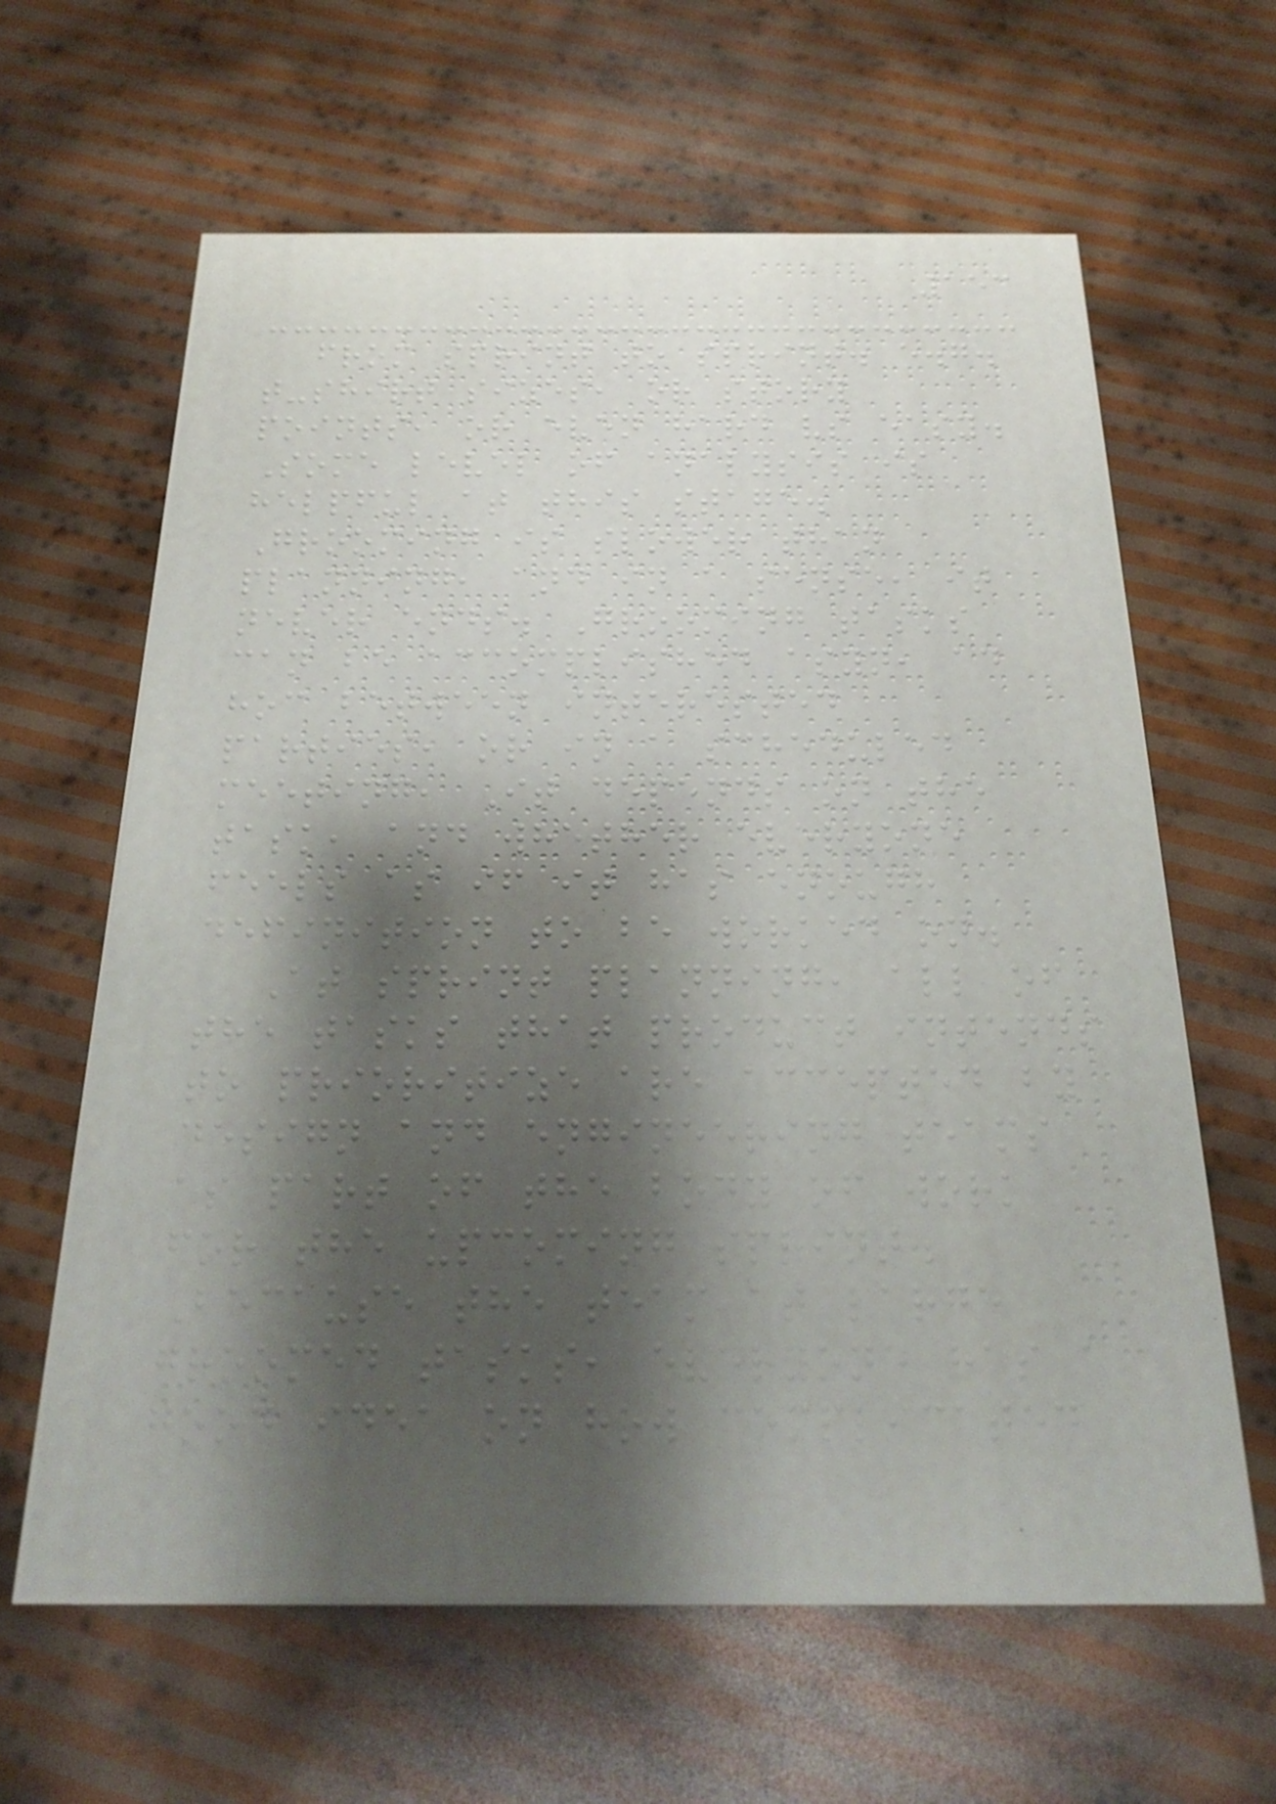153
from sprint to sprint. e.g.
t-shirt sizes, or story
points, or even hard vs easy.
Some level of analysis is
helpful at this stage.
Grooming is slower than
planning, and in a sense, it
never ends. Grooming tasks
can be accomplished asyn, ad
hoc between interested
parties, or in a scheduled
meeting, It depends on the
task, and whether everyone
feels as if it has enough
definition to be worked on.
At sprint planning, all of
the tasks that product intends
to prioritize are accepted by
design and engineering teams
as part of the body of work
for the upcoming sprint.
Because the team at large
groomed tasks, everyone has a
good idea on how complicated
